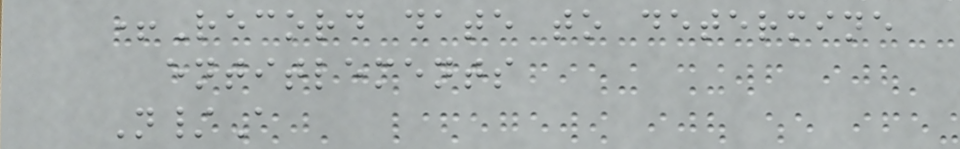+Record date to determine
entitlements
N/A
